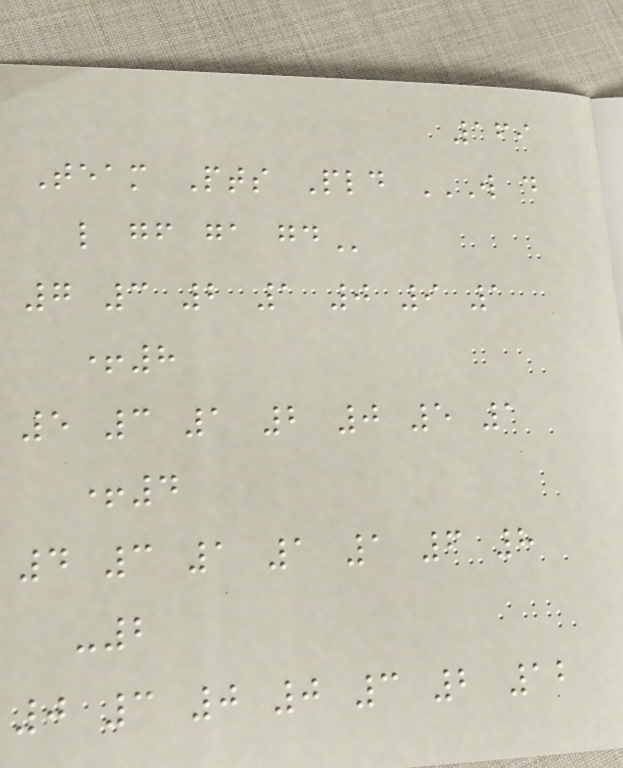169
Team Pts Pld W D
L GF GA GD
7 3 2 1 0 9 1
+8
5 3 1 2 0 5 1
+4
4 3 1 1 1 6 8
-2
0 3 0 0 3 2 12
